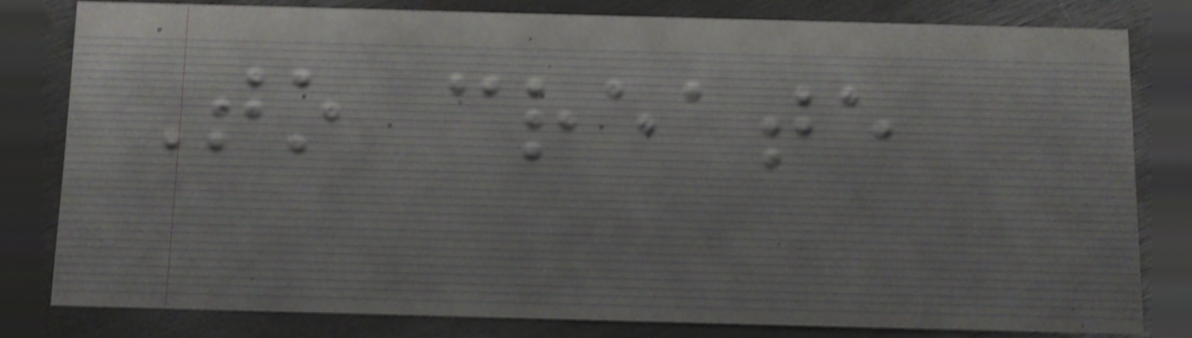To create
